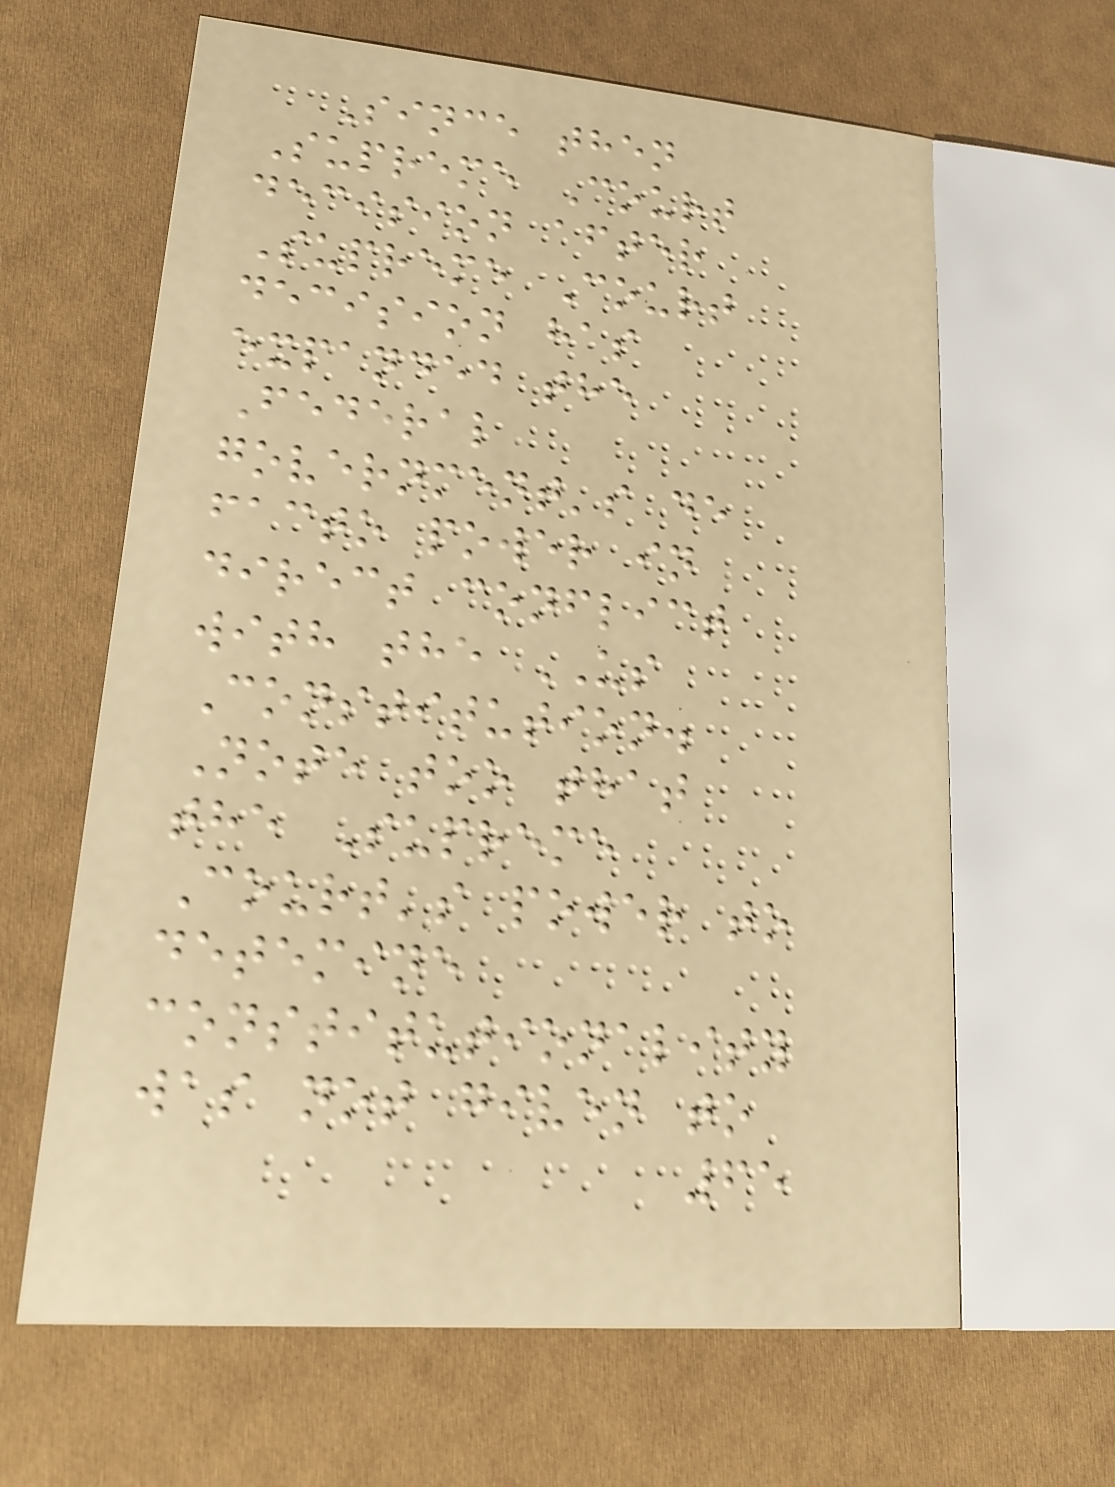Since then
Supreme Court
decision after
Supreme Court
decision has
expanded the
Federal
government's de
facto power in
direct conflict
with the US
Constitution.
Note too that
the Supreme
Court's power to
detemine
constitutionality
was not given to
65
